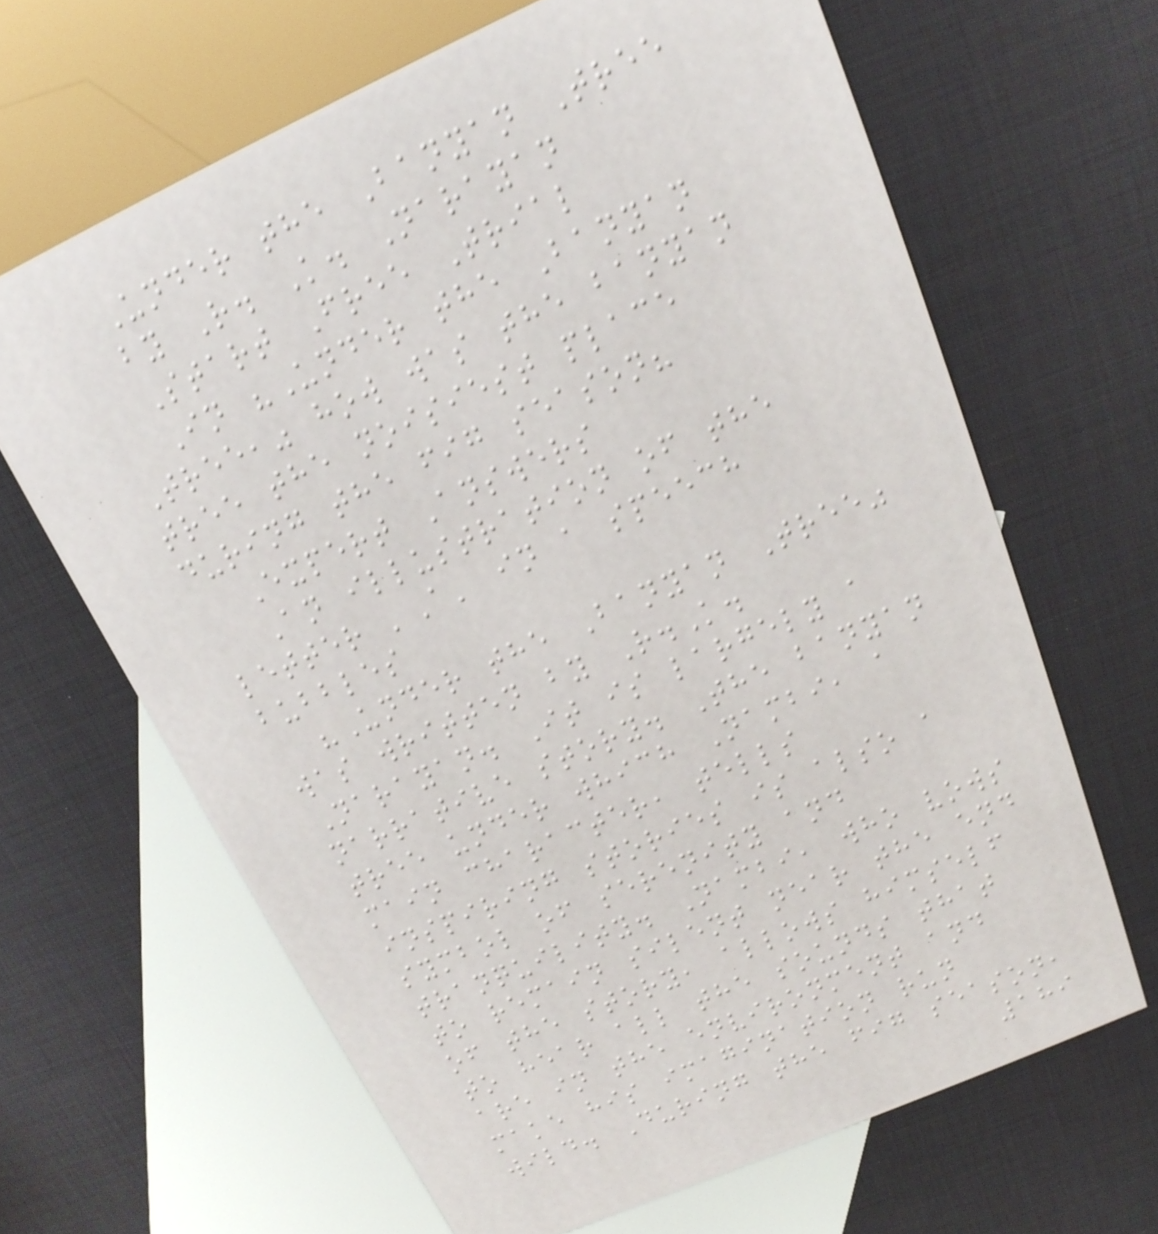Under the Banyan Tree
by R. K. Narayan
Start Free Trial
In "Under the Banyan
Tree," how was the banyan
tree the noisiest place
during the fig season?
Expert Answers
An illustration of the
letter 'A' in a speech
bubbles
"Under the Banyan Tree"
was written by R.K.
Narayan. It is largely a
narrative story. The banyan
tree under which Nambi, a
main character, tells
inspiring stories is also a
symbol of serenity and
tranquility. Nambi, who vows
to remain silent near the end
of the story, allows himself
to hear all the sounds that
are in the environment and
make his imagination run
wild. During the fig season,
189
